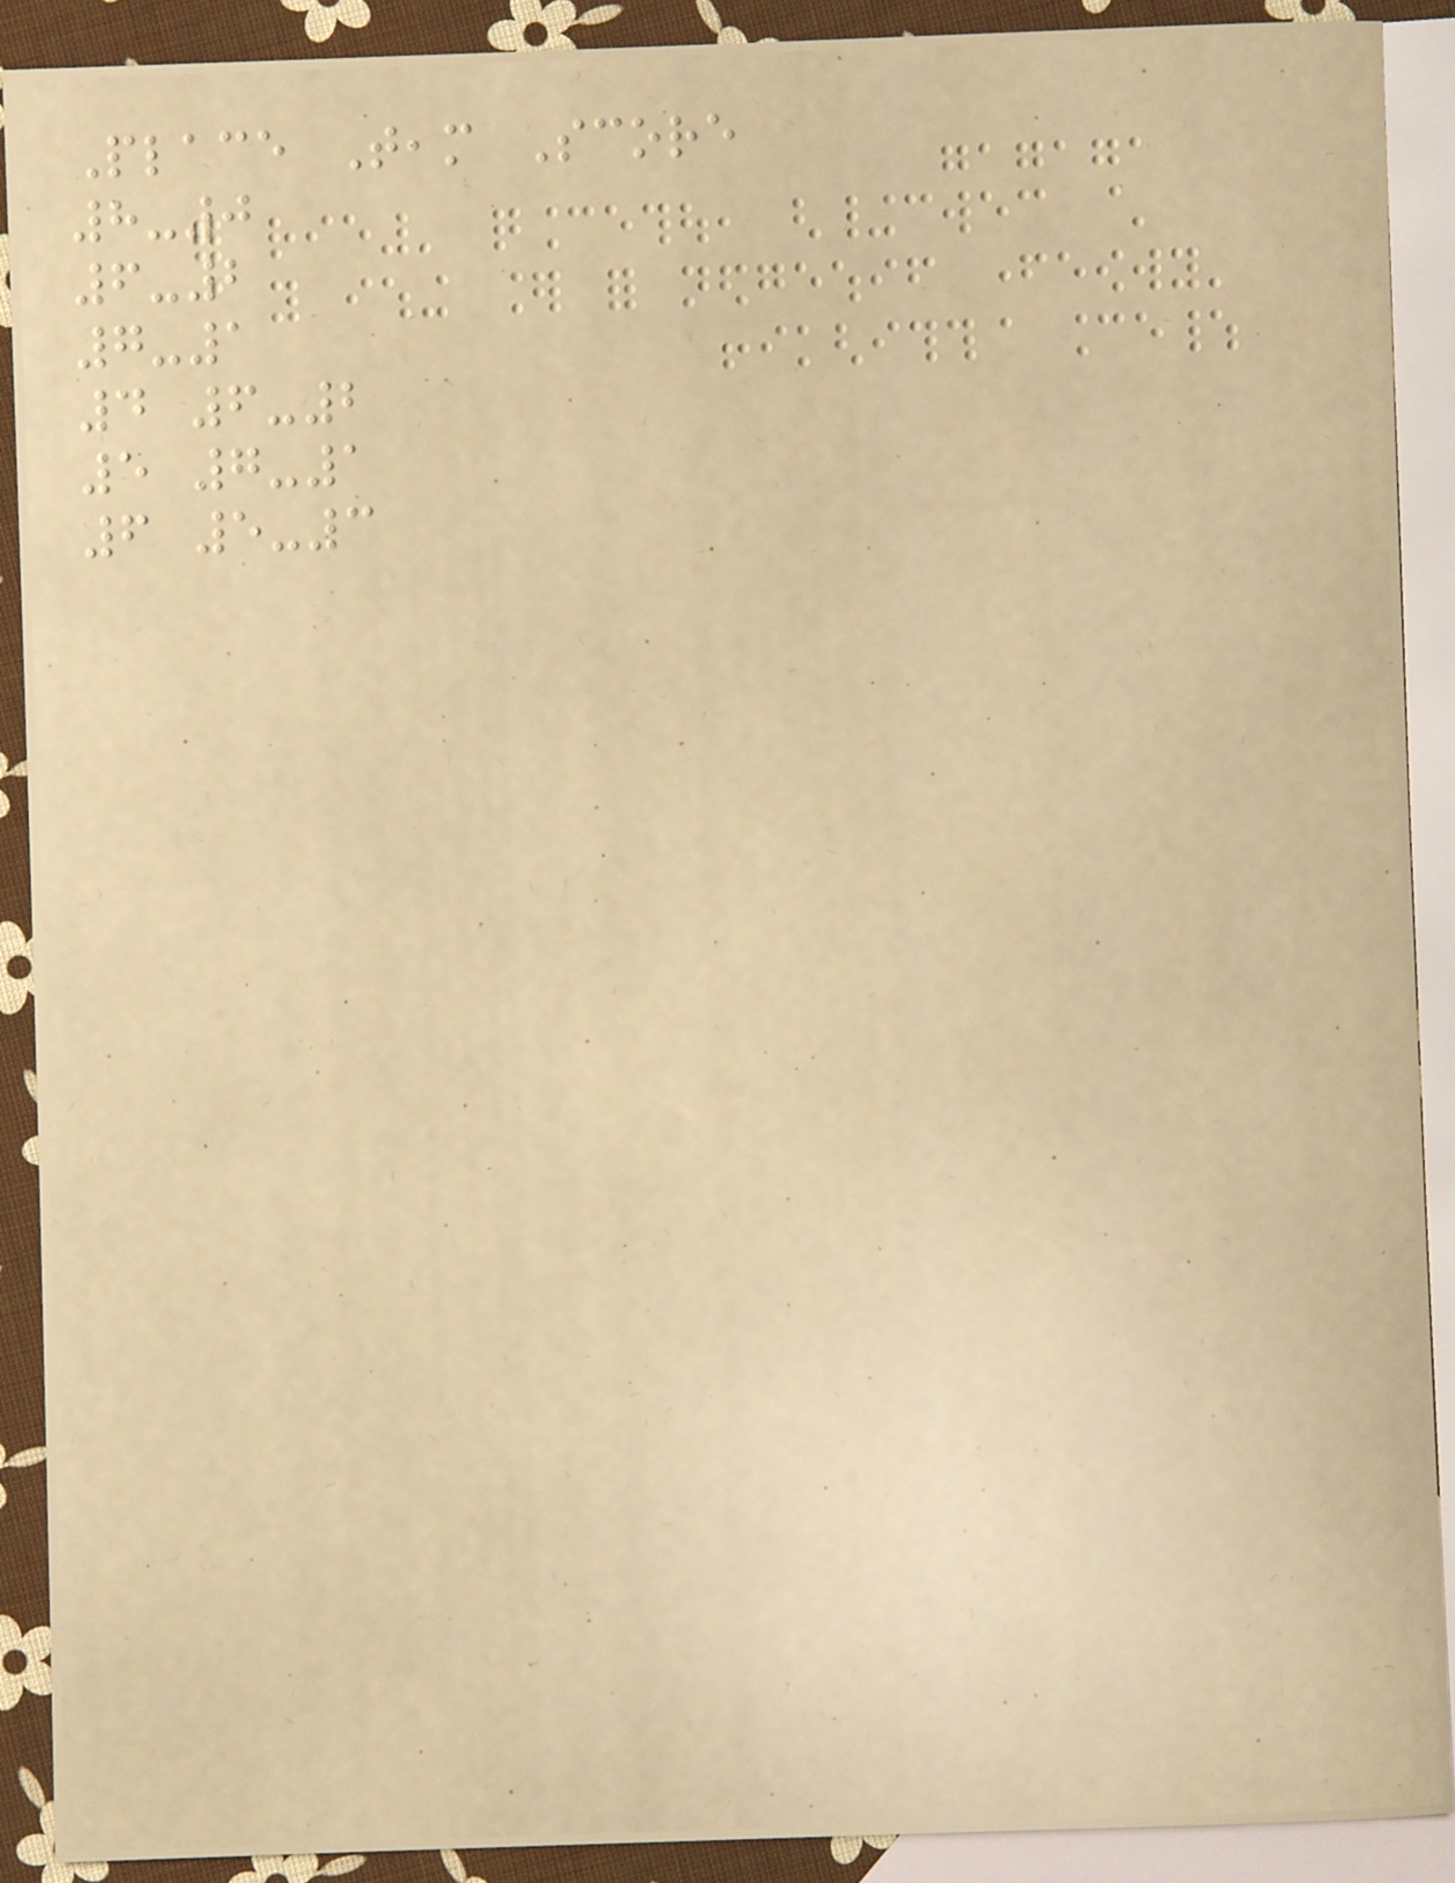Place Team Score
8-0
6-2
7-1
4 6-2
5 7-1
6 5-3
